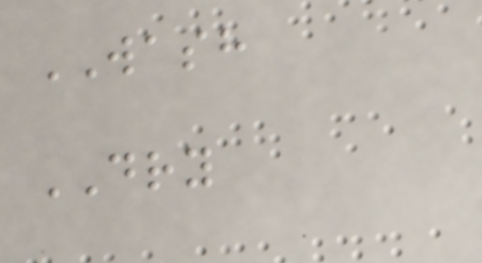WASH
DRY
